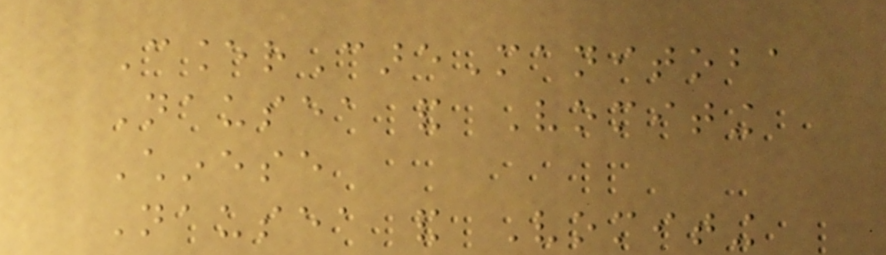CancerCareManitoba
Nausea and Vomiting
Chinese
Nausea and Vomiting
